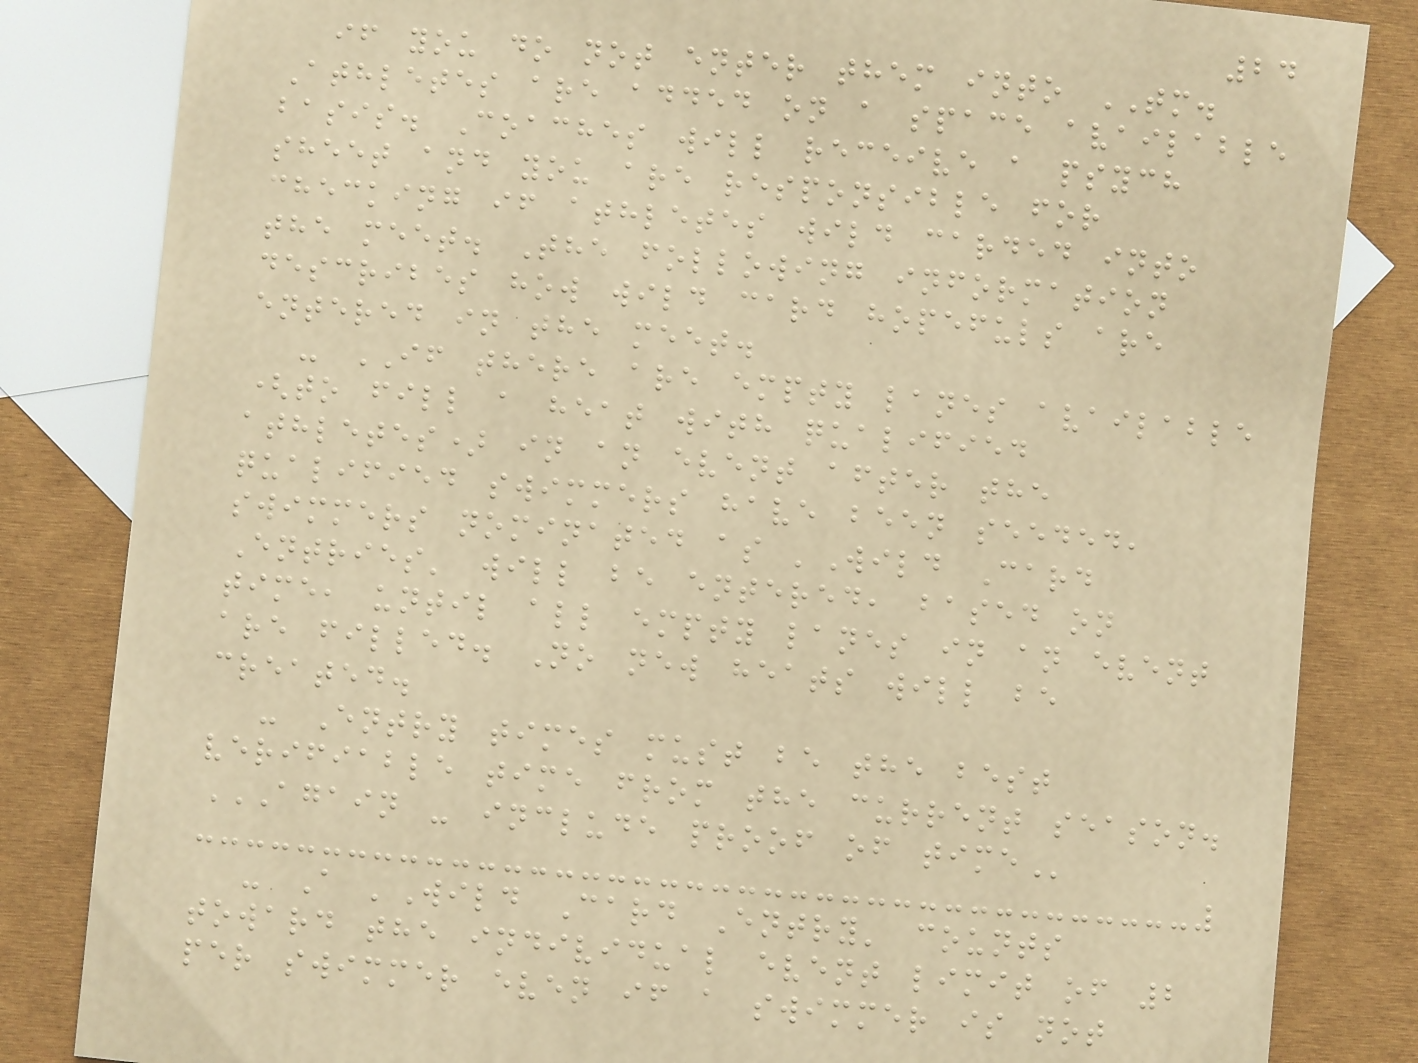24
if you do not enter them into TM.
Athletes are added on a space available
basis. Coaches will receive a psych
sheet and you are responsible for
checking if athletes wild carded into
the meet. The following information
describes how wild card hopefuls are
entered in the meet.
- IF there are empty lanes available
(to fill a heat with qualified
athletes) in an event after the
qualified swimmers have been seeded,
swimmers nominated as 'Wild Card
Entries' will be entered, based on
time, until all empty lanes in an event
are filled. No new heats will be
created.
- Entry times must be the best
verifiable time from the current season.
AGAIN - INCLUDE PROOF OF TIME
- A 'Wild Card Entry' counts
toward the individual event limit of 2
per swimmer even if a swimmer is not
